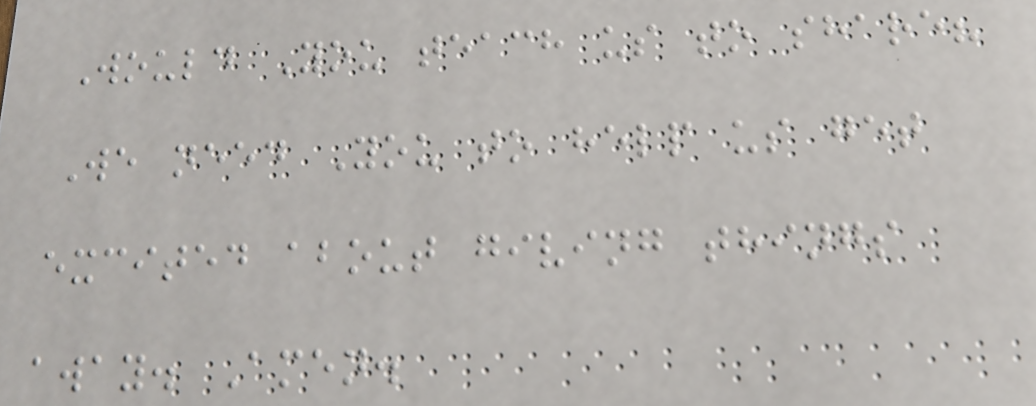Would You teach us to share?
We need You to help us get
excited about giving things
away. Amen.
